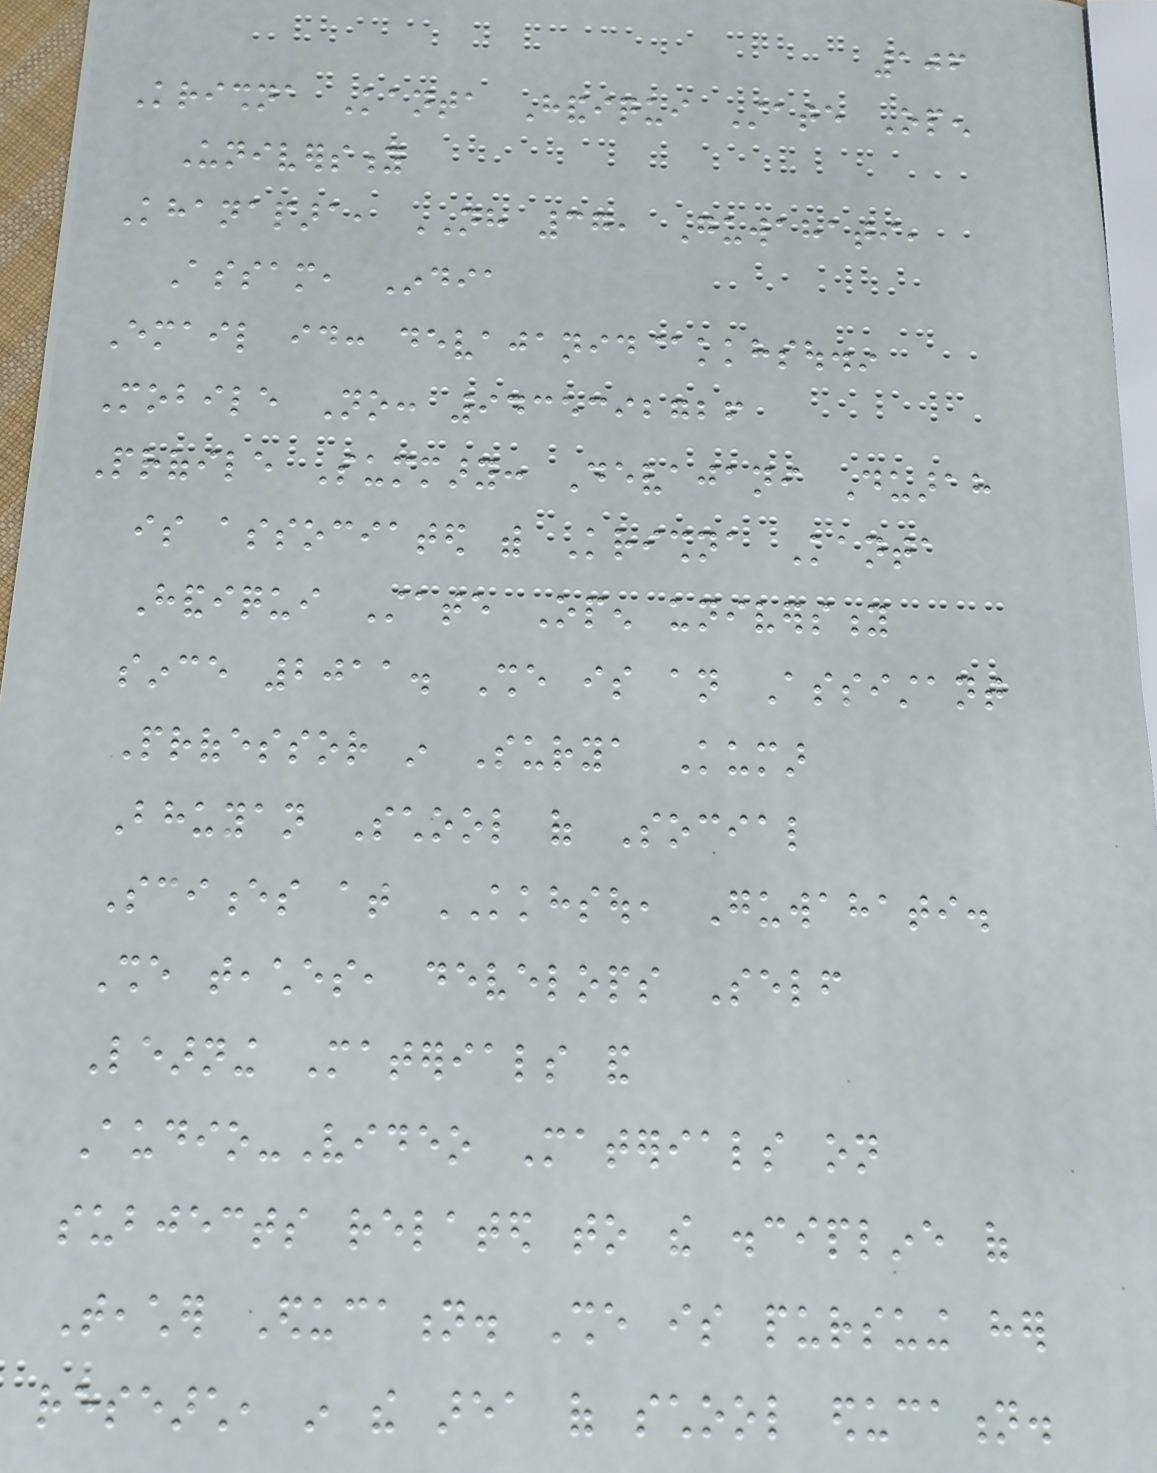106
Krishna Kanta Handiqui State Open
University
Khanapara, NH 37, Guwahati,
Assam, India
Email id: devajanid@kkhsou.in
Mobile No: 9435392726
Profile Summary: Devajani Duarah
is associated with Krishna Kanta
Handiqui State Open university
since 2011. She is an Assistant
Professor in Surya Kumar
Bhuyan School of Social
Sciences at KKHSOU, Guwahati.
She teaches, develops Self
Learning Materials and
Audio-Video Materials on
subjects related to the discipline of
Teacher Education. She is pursuing her
research, in the area of school education.
